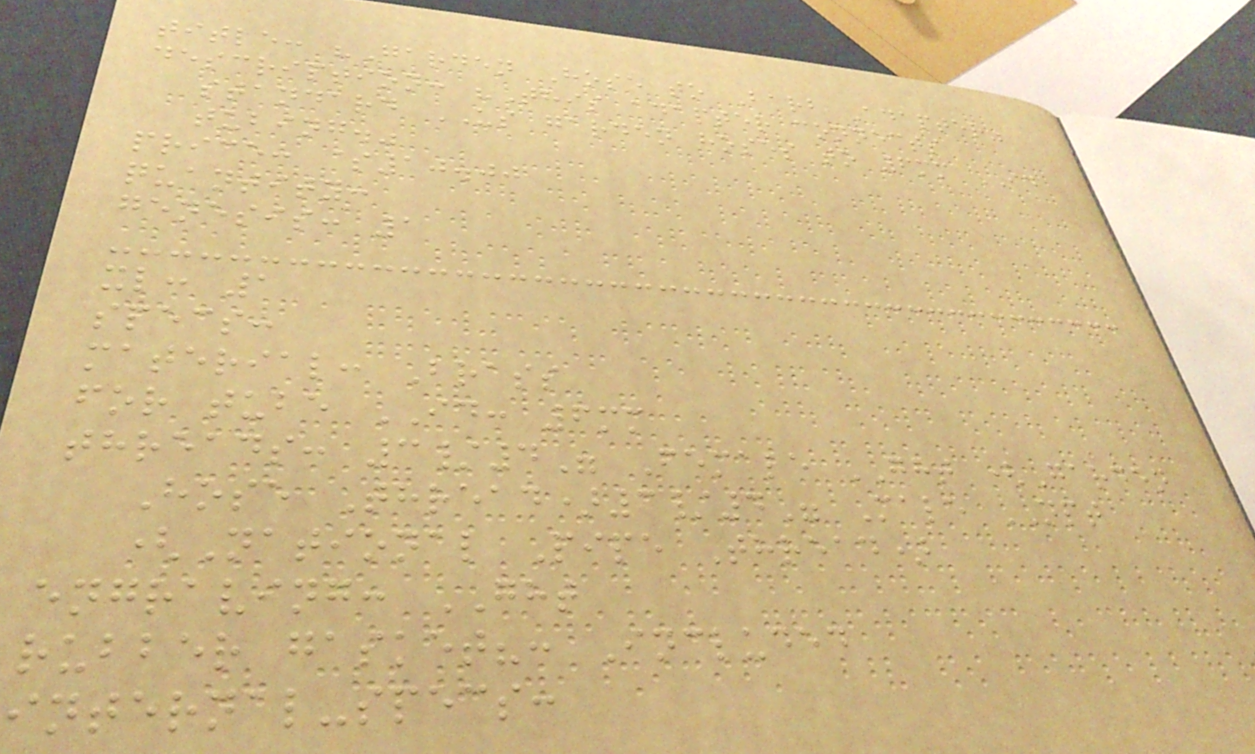title: "Garden Hose to Barb Adapter"
description: "This adapter connects
standard US garden hoses to 6mm ID
tubing."
price: $10.00
quantity:
genesis: 1
xl: 1
specs:
material: Brass
for tube ID: 6mm
threads: 3/4" Female GHT (Garden
Hose Thread)3/4" Male NPT
(National Pipe Thread)
engraving: GHT
rubber gasket?: Included
internal-specs:
